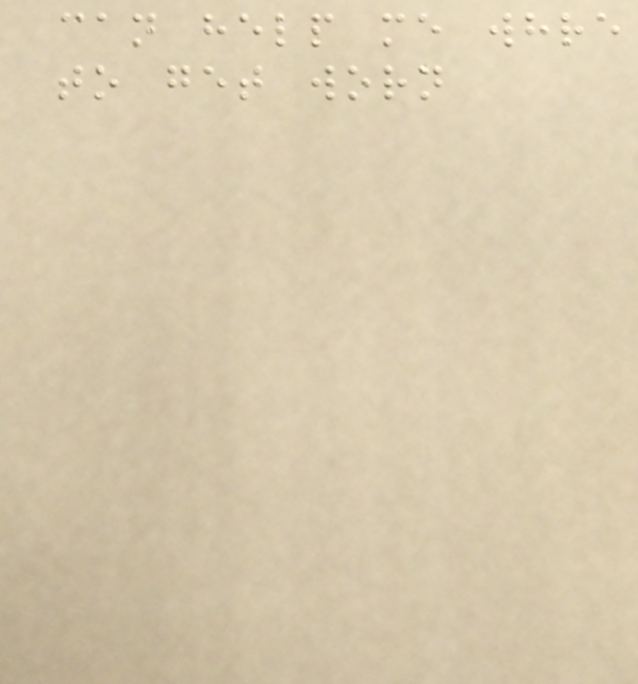can help me whre
to get worn
